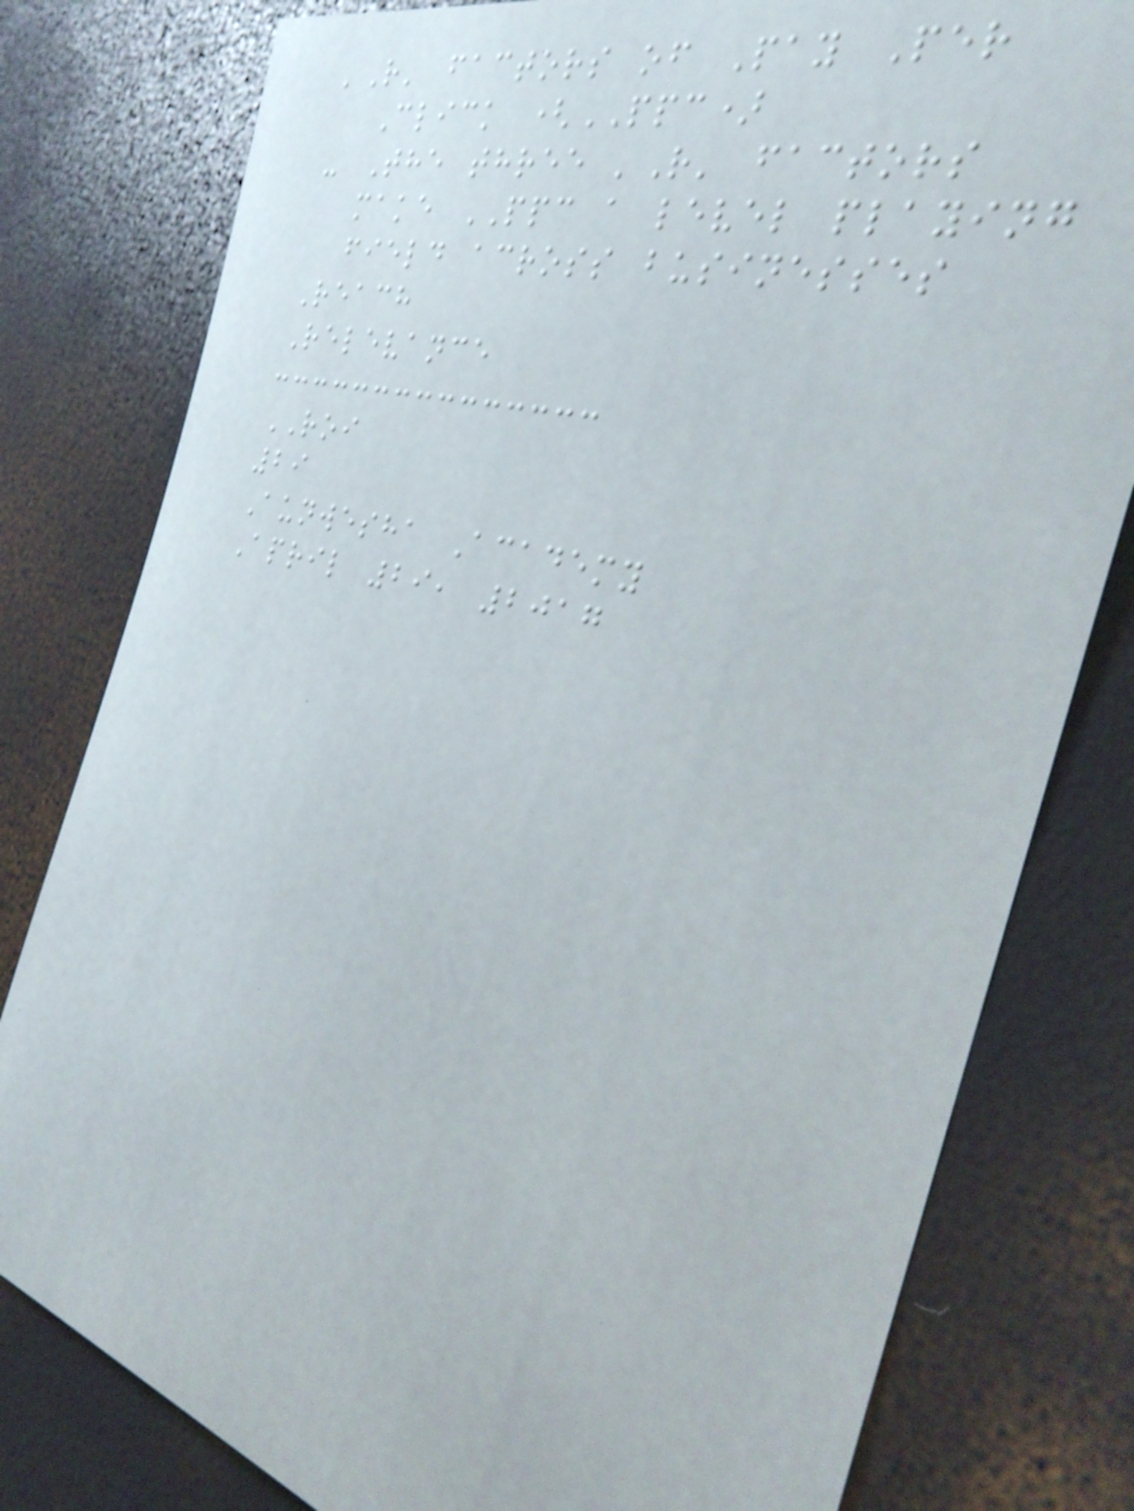'R' factors of Pay Per
Click (PPC)
- The three 'R' factors
make PPC a level playing
field across businesses
Reach
Relevance
ROI
29
Aunwesha Academy
April 29, 2017
